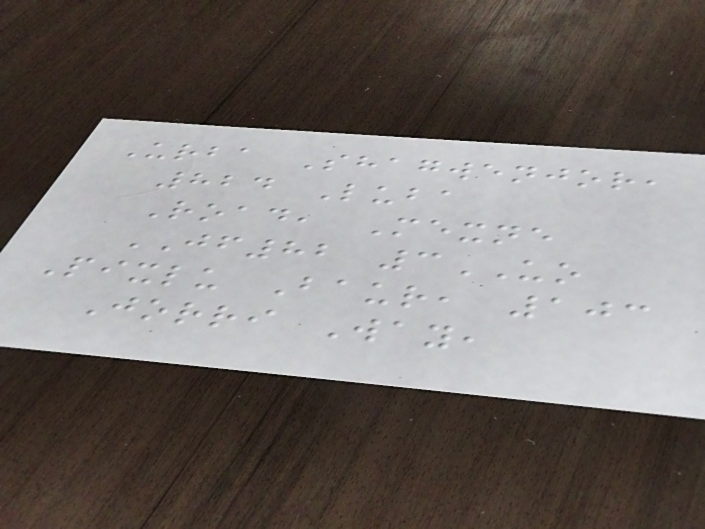Urba Shagwenjor,
824 Luba
Road, Mexne
JF82 3UO
Pixlu Baur, 103
Jorri Way,
